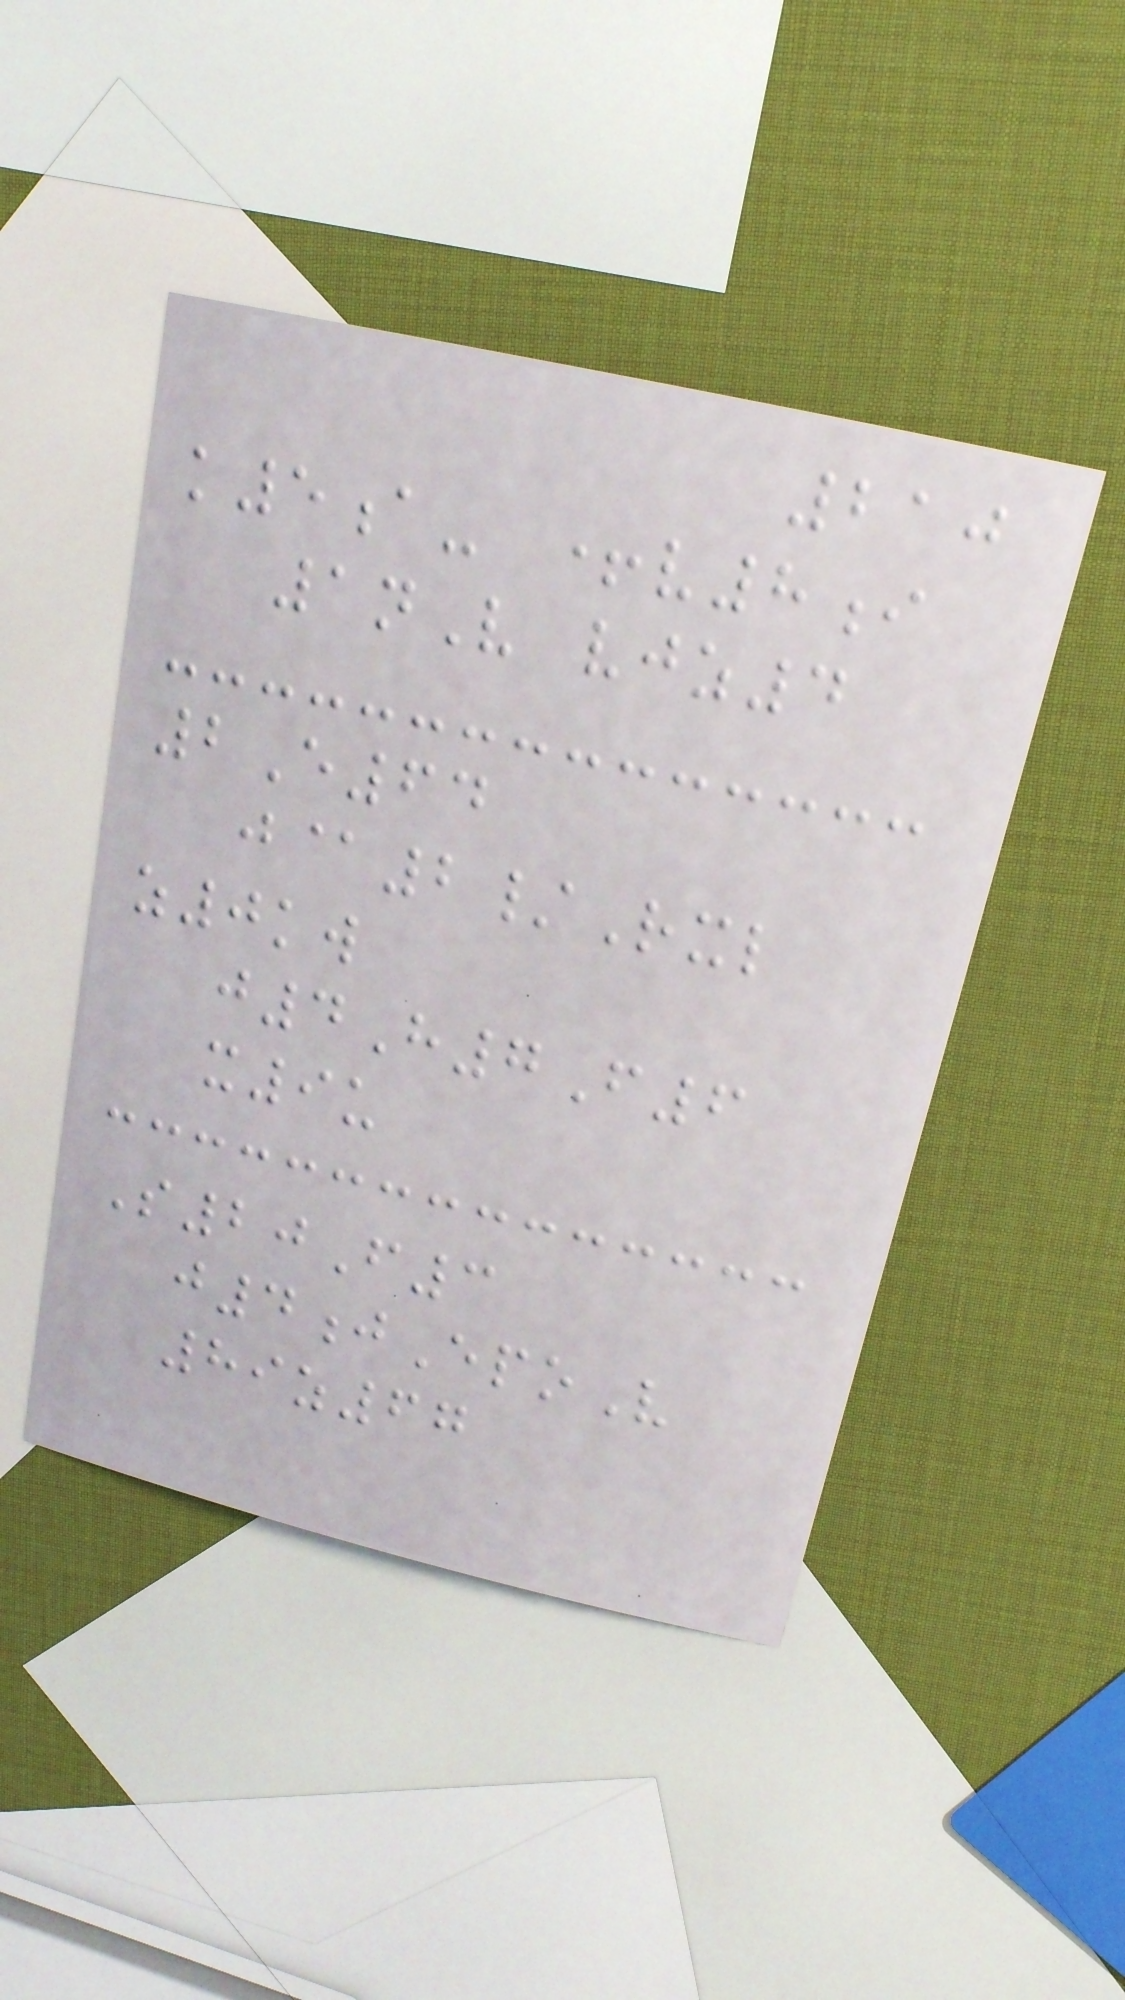210
k5a- +v8i
1nV vjz4
2E64
j@2/Rxl
z0kw
j4H7F6
x9u
S20F3
j4jEpoV
89z67
